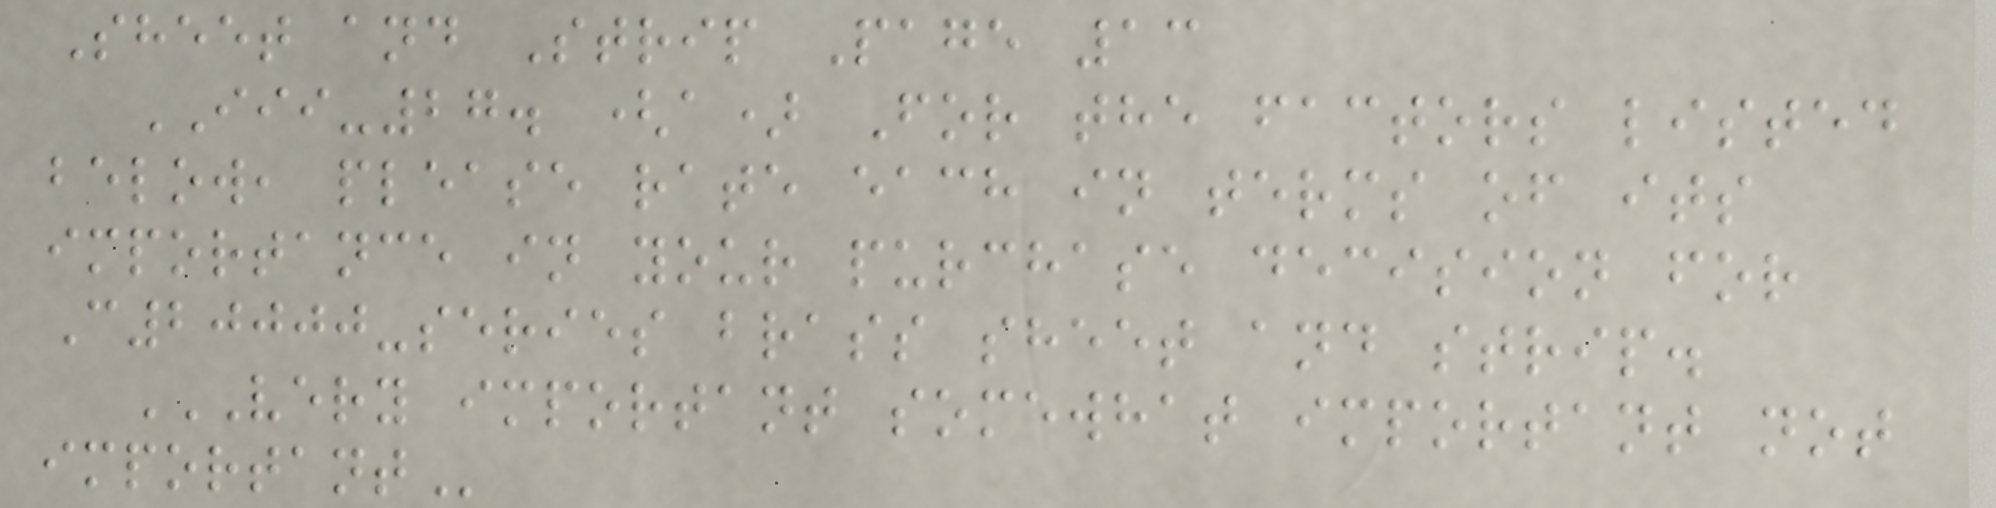Sheet and Strip Page 13
III-27. (a) For the factors listed
below, please rate each in terms of its
importance in your purchase decision for
C20000-series brass sheet and strip.
VERY IMPORTANT SOMEWHAT IMPORTANT NOT
IMPORTANT
